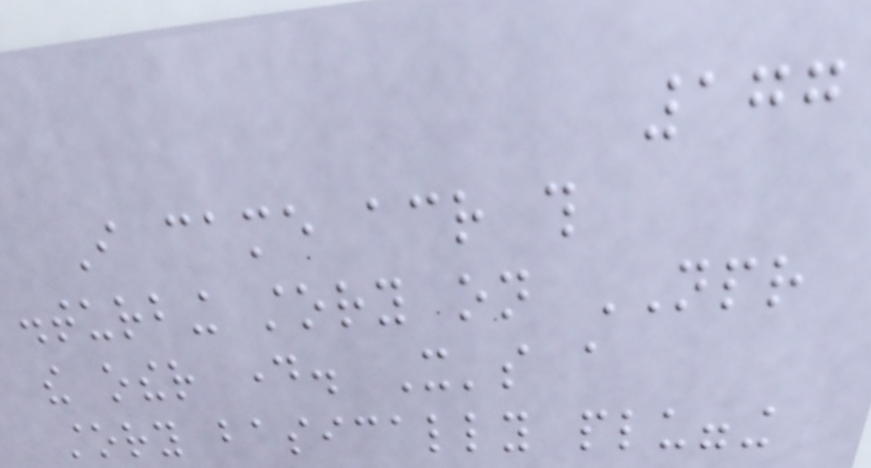177
I came across this
disturbing story on NPR
the other day. It's a
story basically plugging
